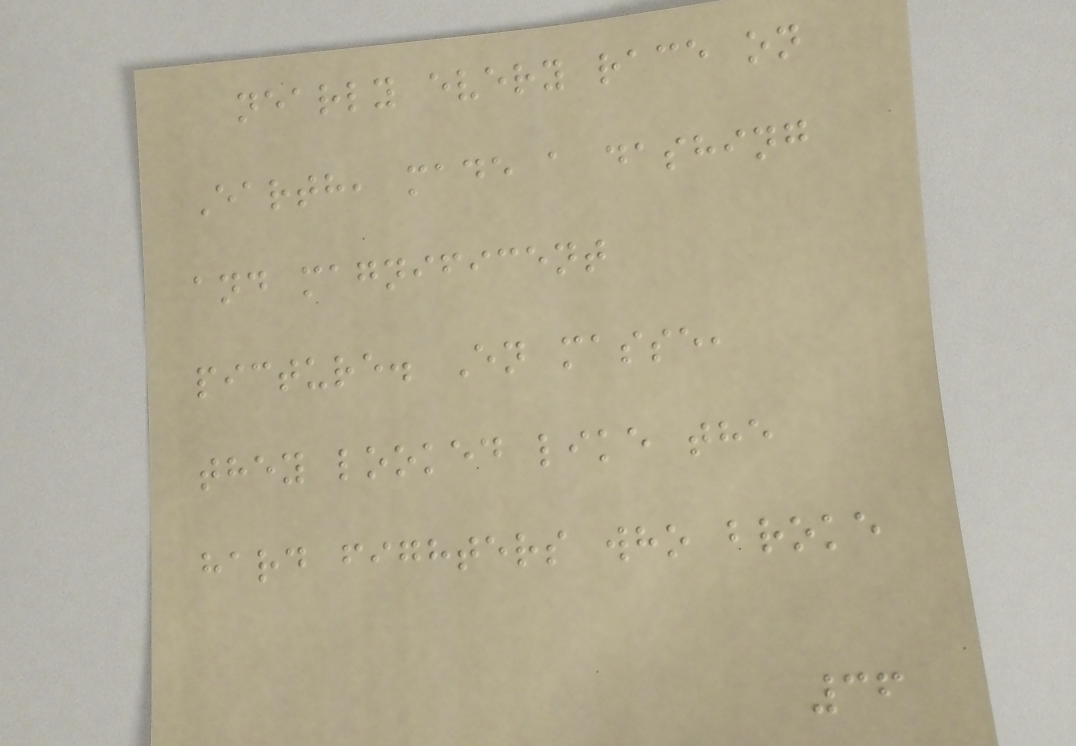nearly every race on
Earth, made a dashing
and magnificent
picture. En masse,
they looked like the
hard fighters who broke
36
